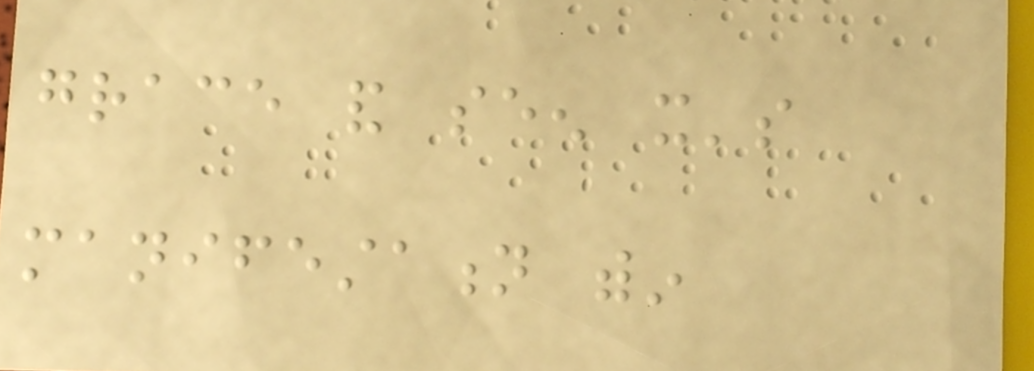grace and seen it's
manifestation within
